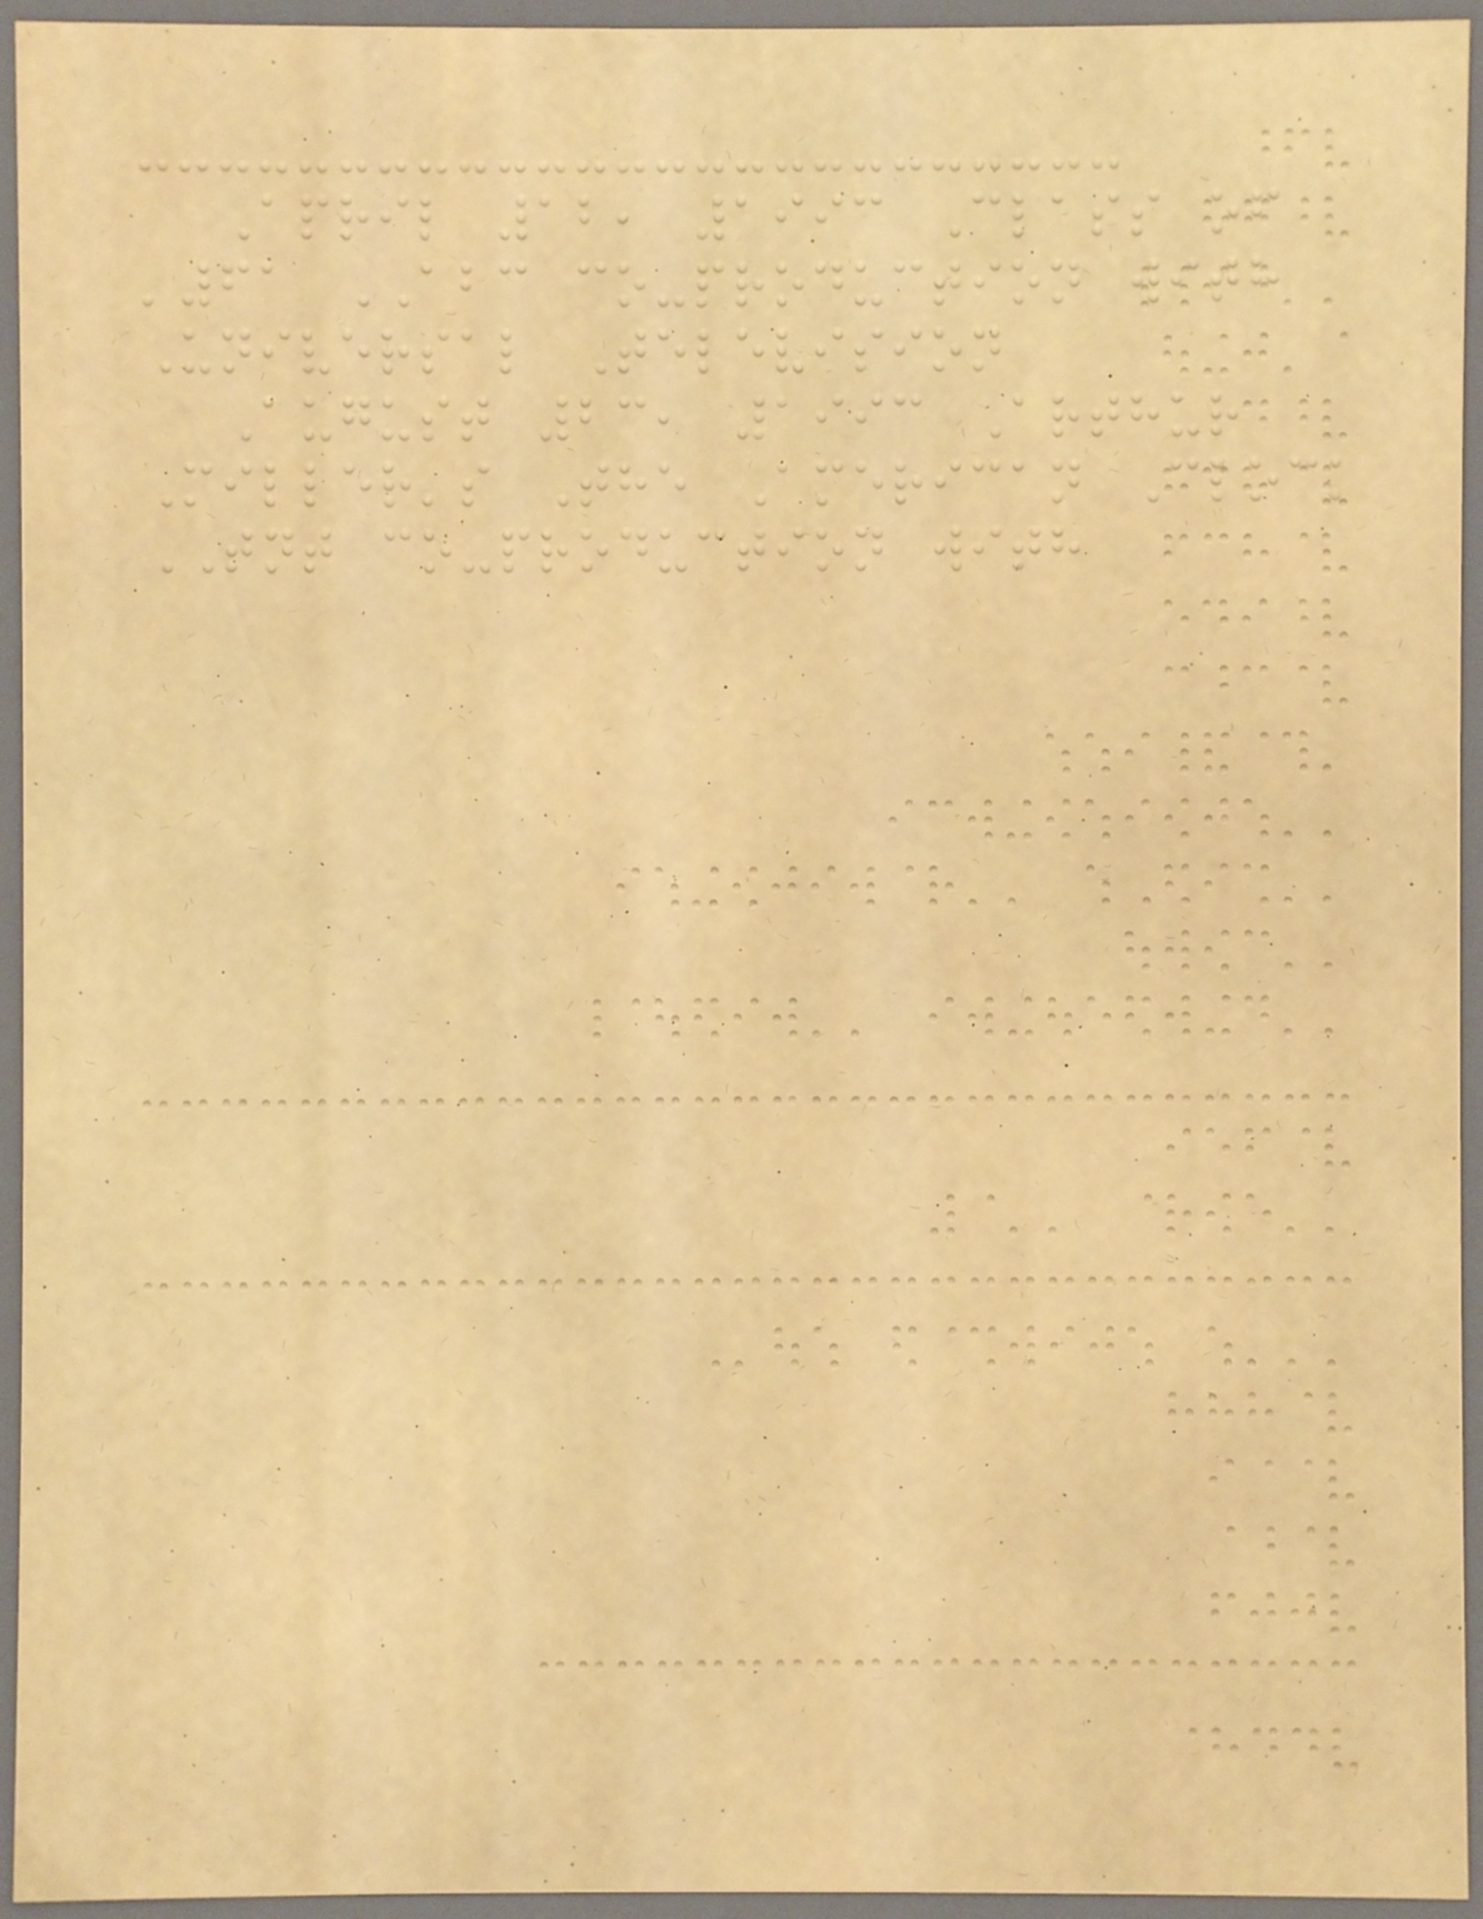April 12, 1993 Class of
'61 ABC co-production with
Universal Television
August 23, 1993 Arthur
Miller's The American Clock
TNT co-production with
